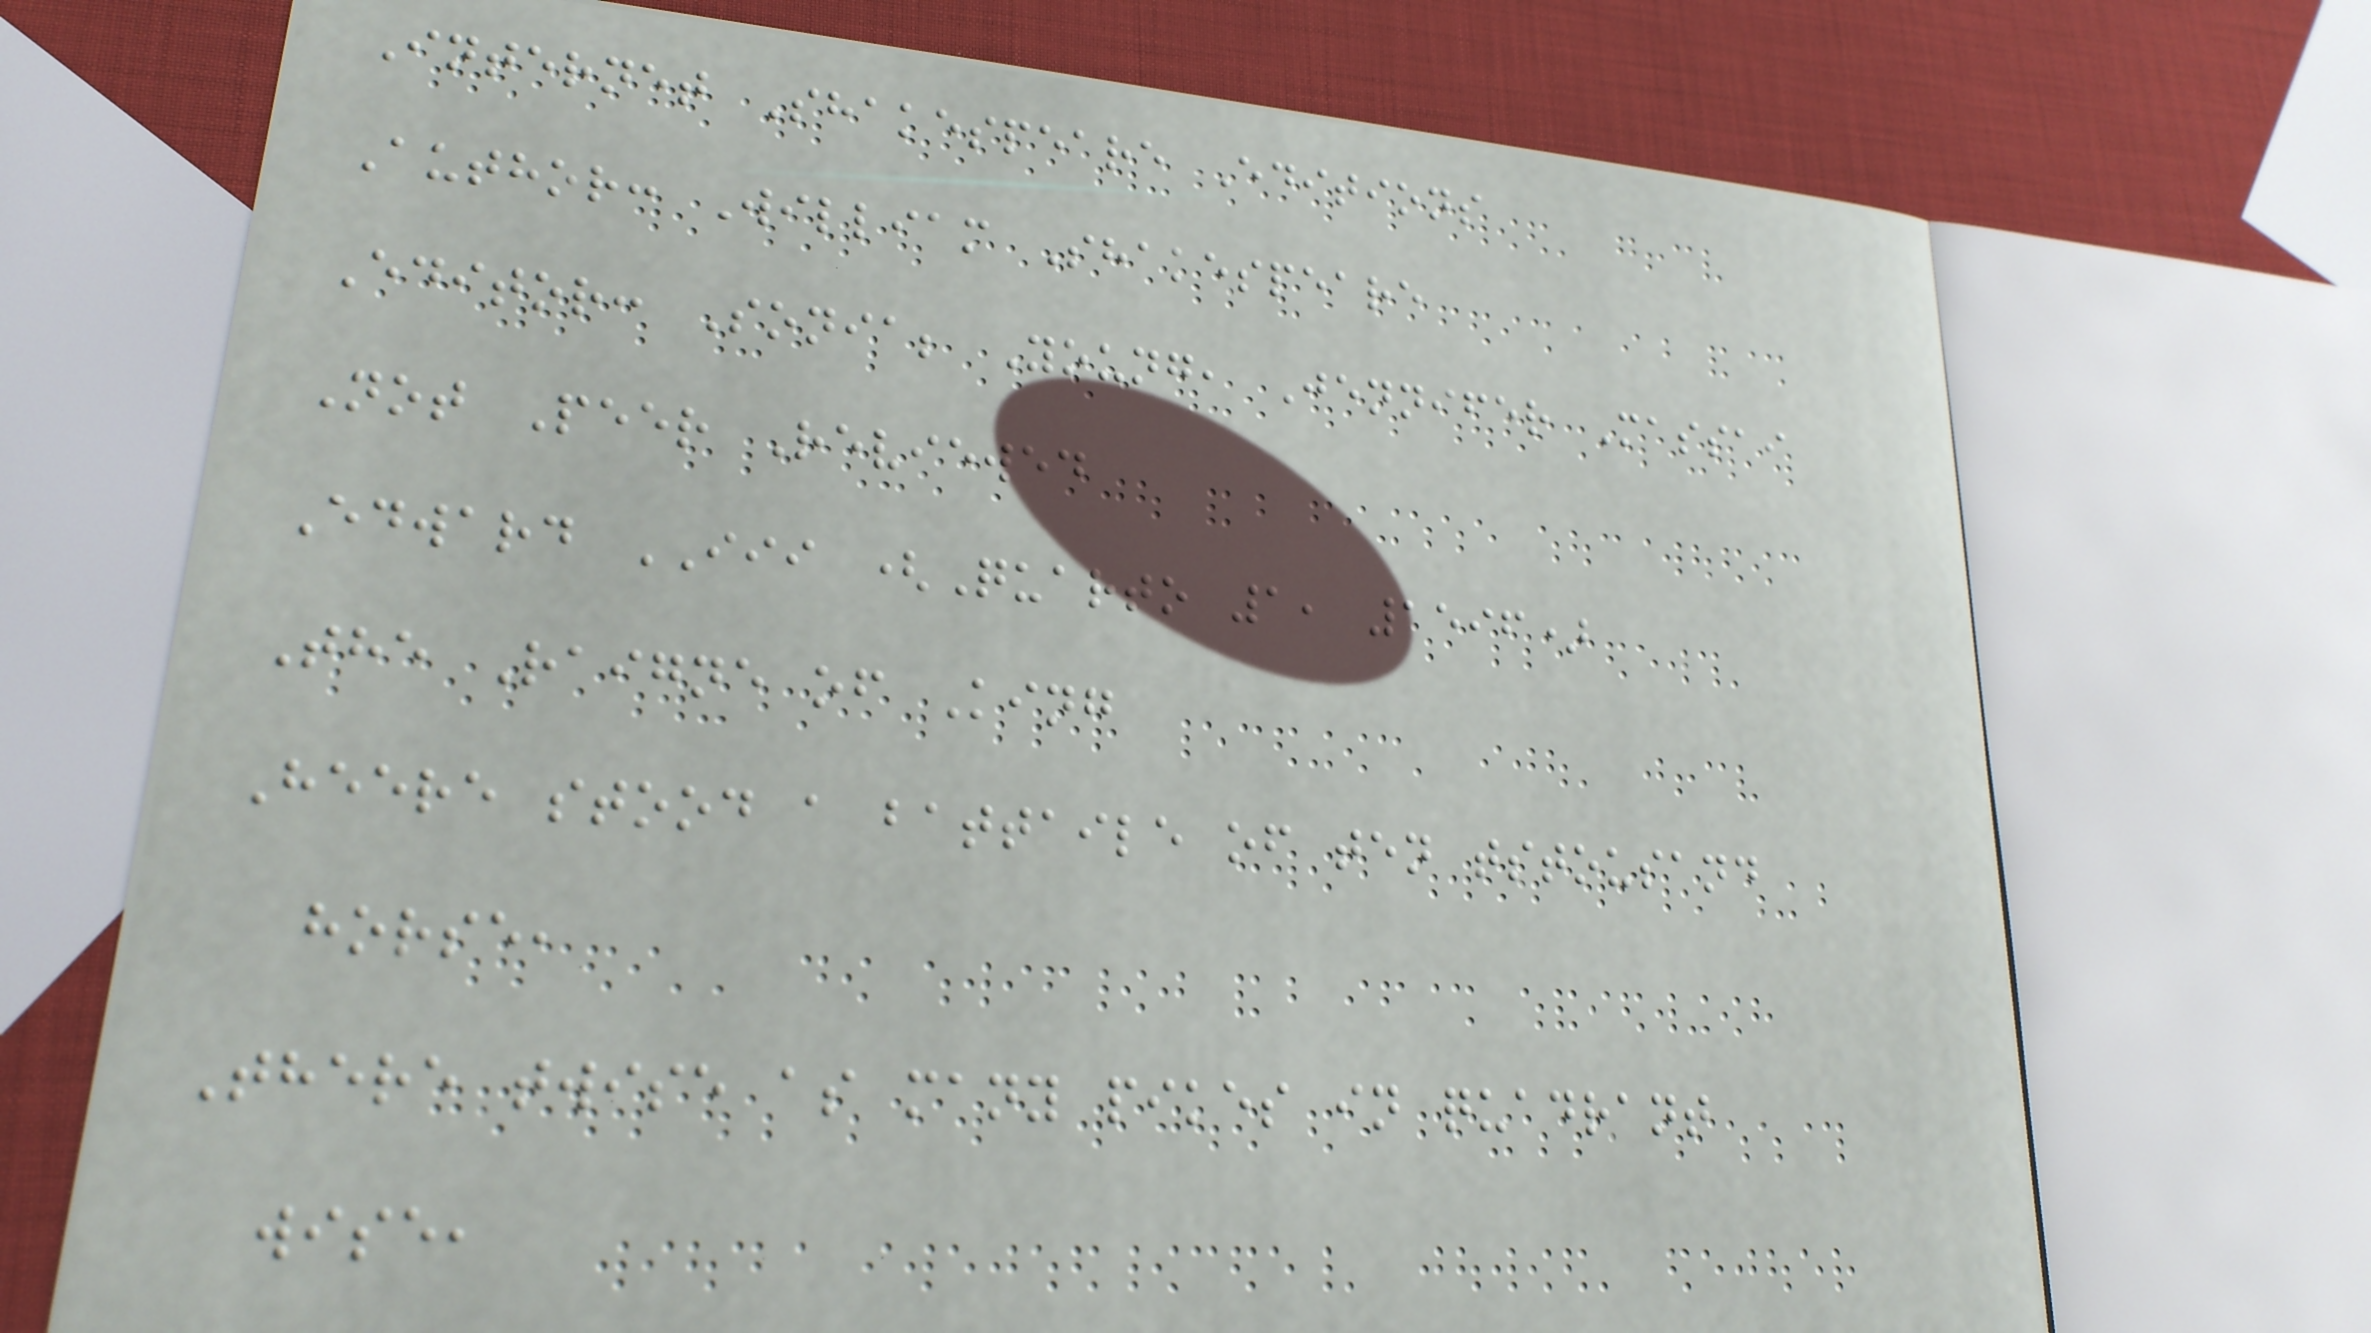Internet Shakespeare Editions
Author: William Shakespeare
Editor: Sonia; Young, Jennifer Massai
Not Peer Reviewed
Edward III (Quarto 1, 1596)
The Raigne of King
Heere stood a battaile of ten tstousand
horse,
There twise as many pikes in quadrant
wise,
